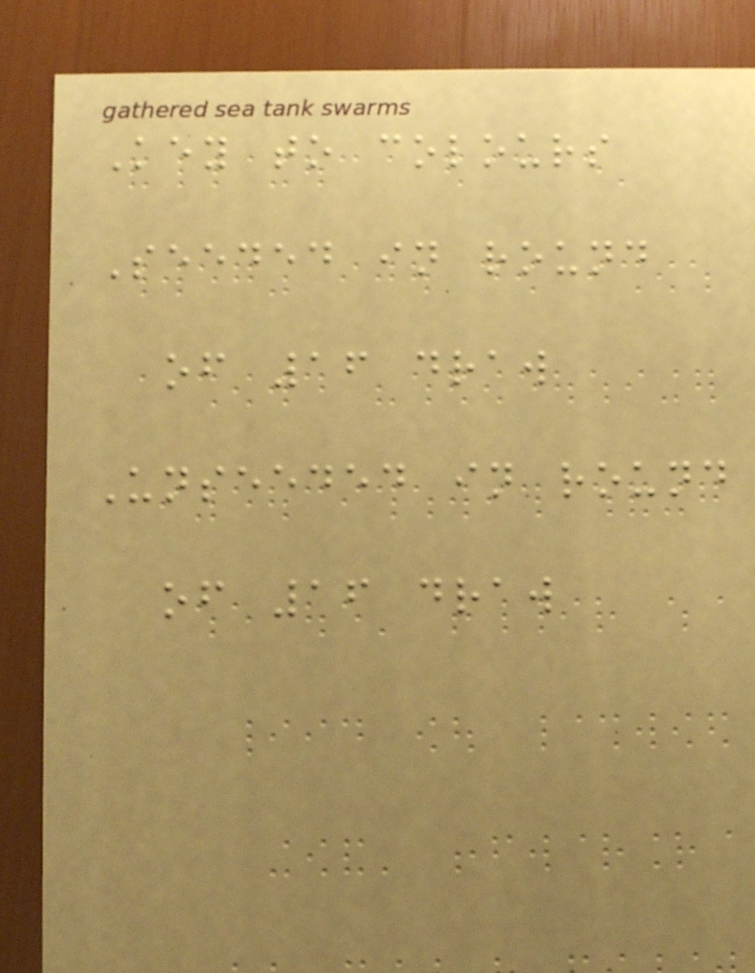Key to colours
Seeded in round
of 16 draw
Unseeded in round
of 16 draw
